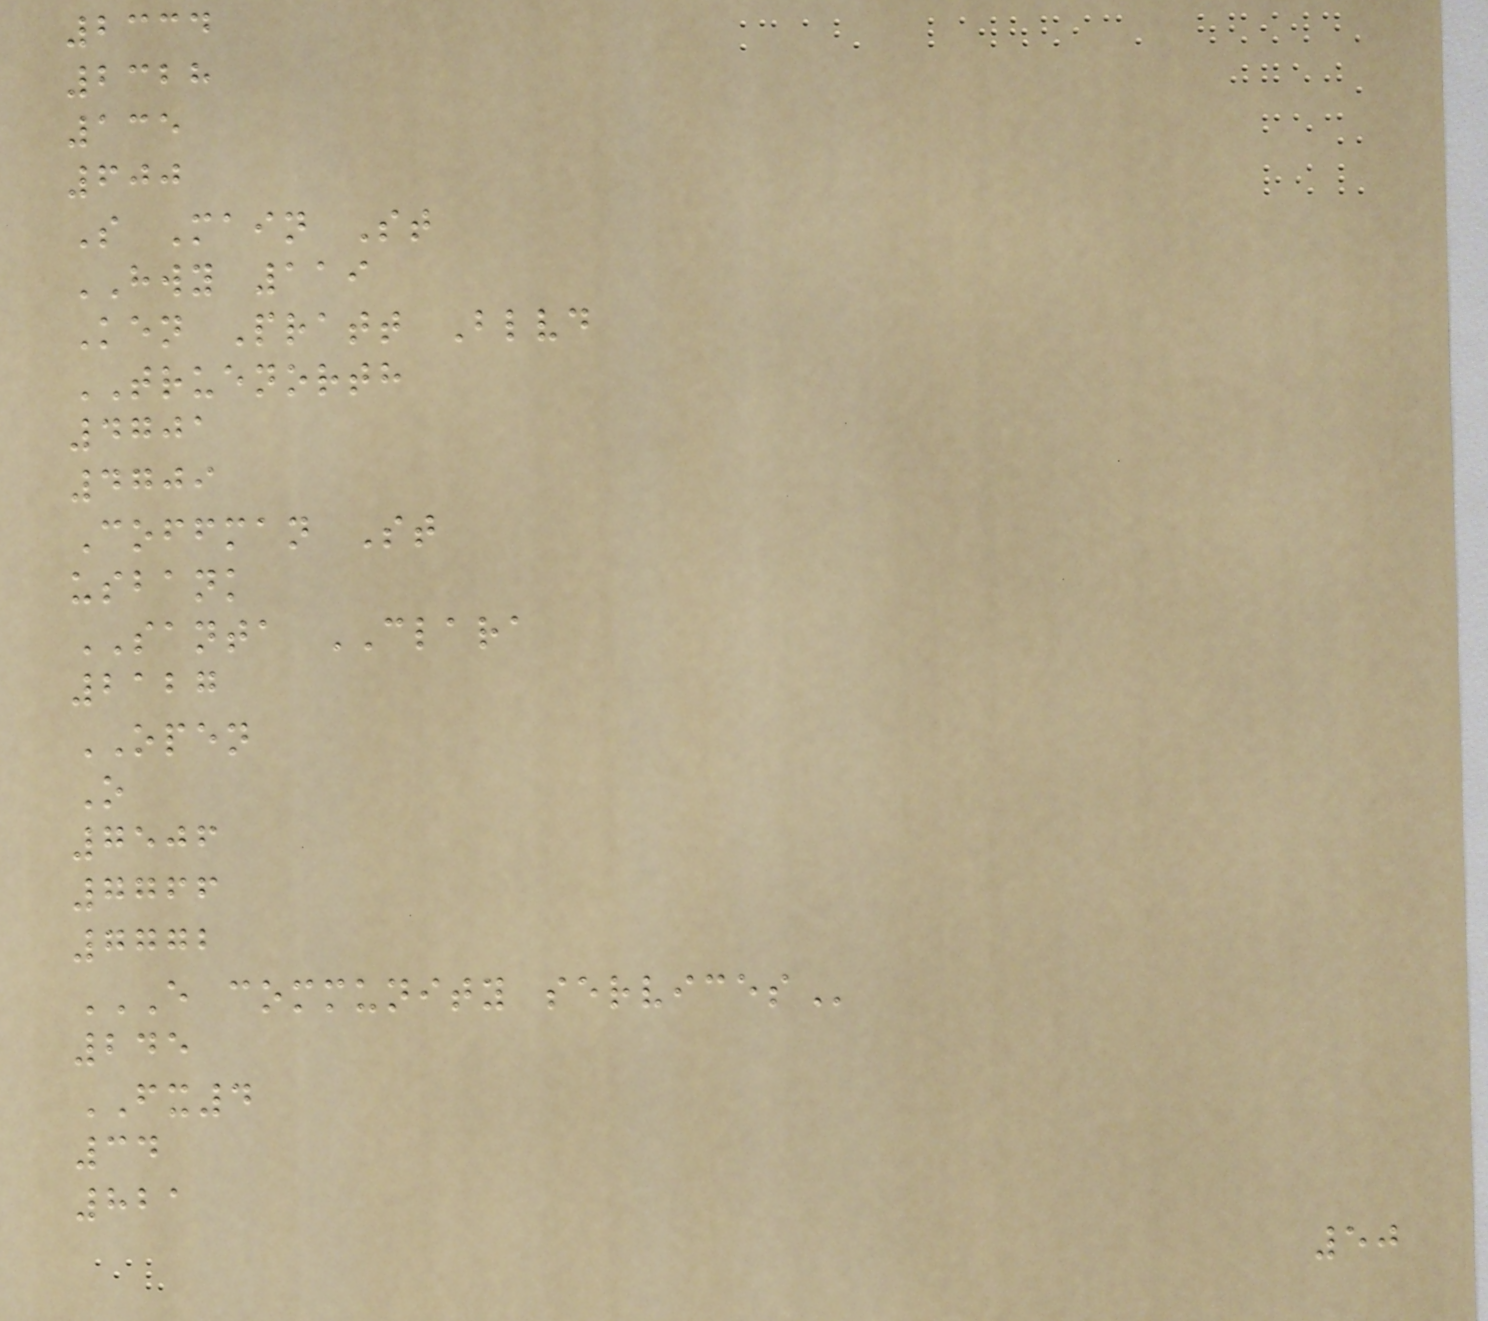2334
2328
135
600
S Main St
HWY 119
Ken Pratt Blvd
TRUENORTH
4701
4709
Coffman St
usbank
SANTA CLARA
2127
OPEN
O
7506
7766
7772
E COMMUNITY SERVICES
245
FX4
34
821
50
